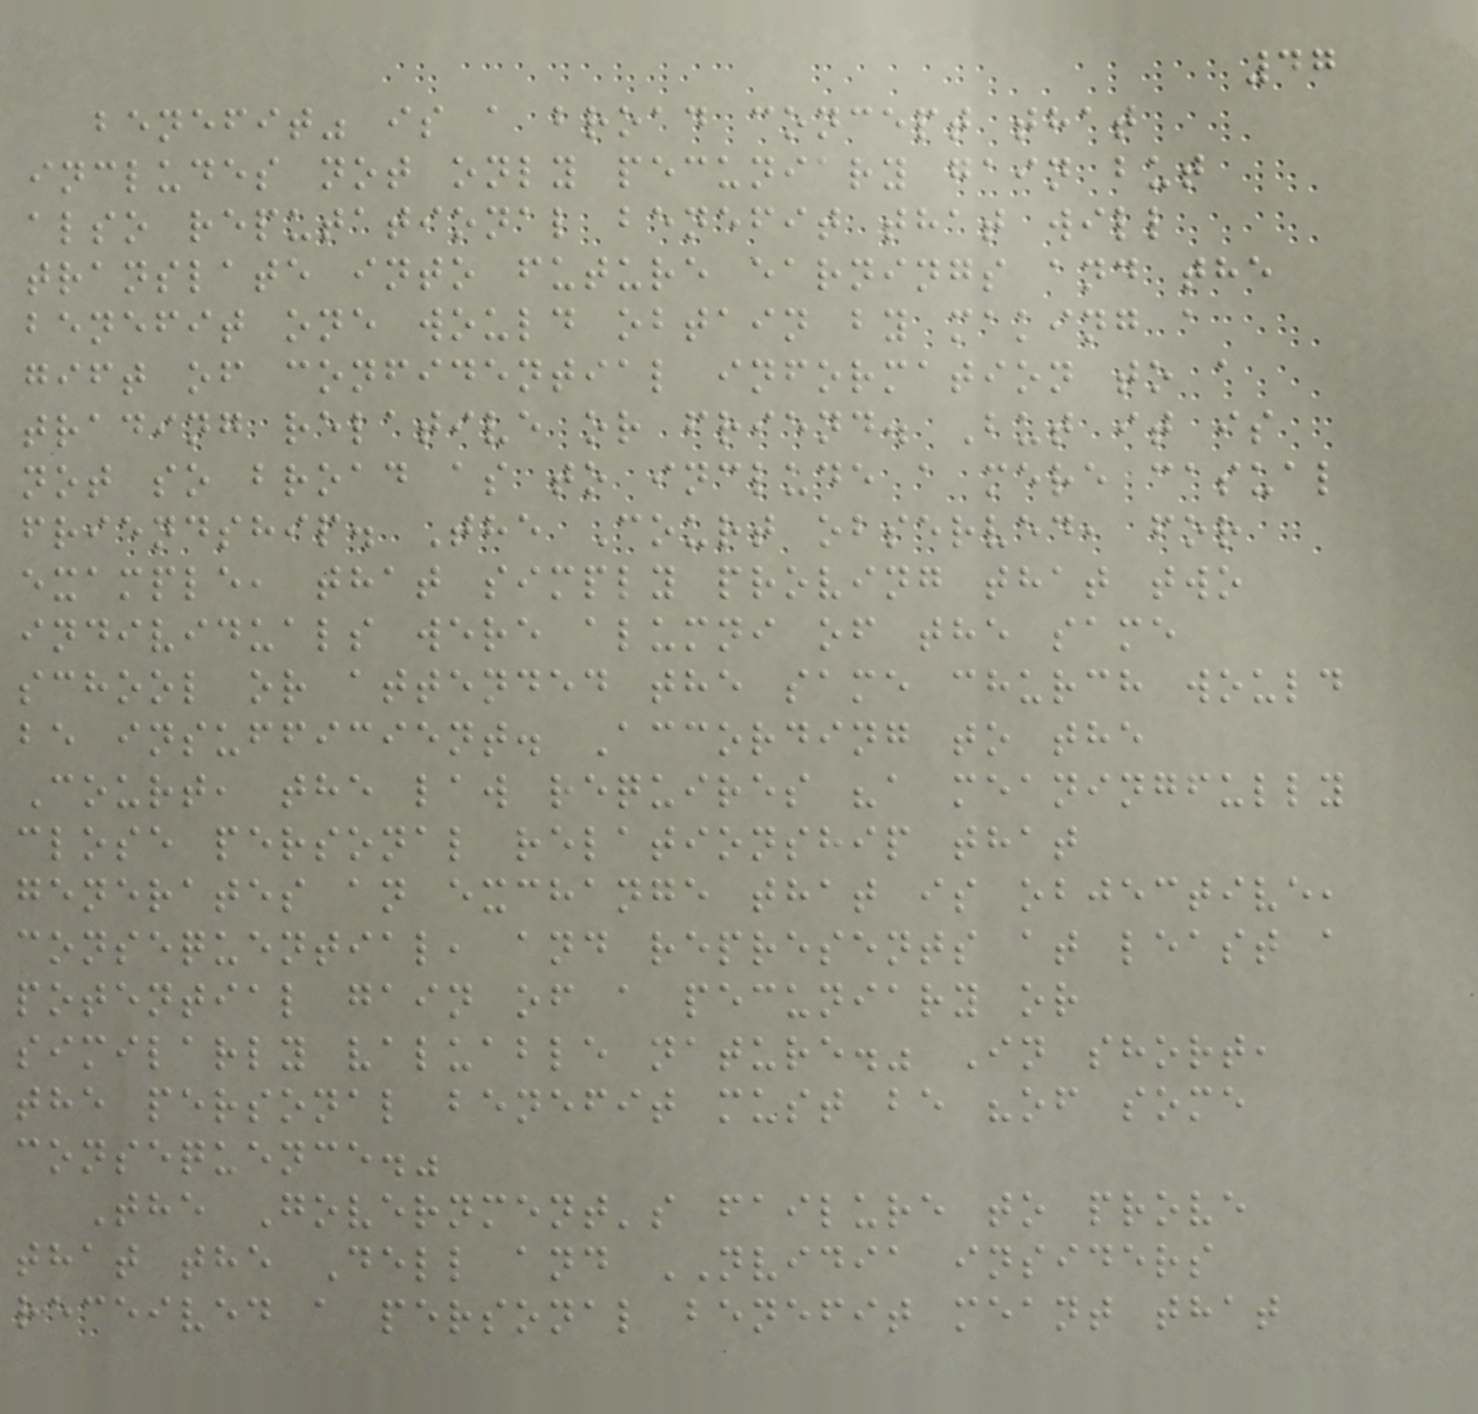47
benefit" is a broad concept that
includes not only pecuniary gain but
also reputational benefit that will
translate into future earnings and the
benefit one would obtain by making a
gift of confidential information to a
trading relative or friend. But it is
not so broad as to include a mere casual
friendship. The Court observed, for
example, that simply proving that two
individuals were alumni of the same
school or attended the same church would
be insufficient. According to the
Court, the law requires "a meaningfully
close personal relationship that
generates an exchange that is objective,
consequential, and represents at least a
potential gain of a pecuniary or
similarly valuable nature." In short,
the personal benefit must be "of some
consequence."
The Government's failure to prove
that the Dell and NVIDIA insiders
received a personal benefit meant that
